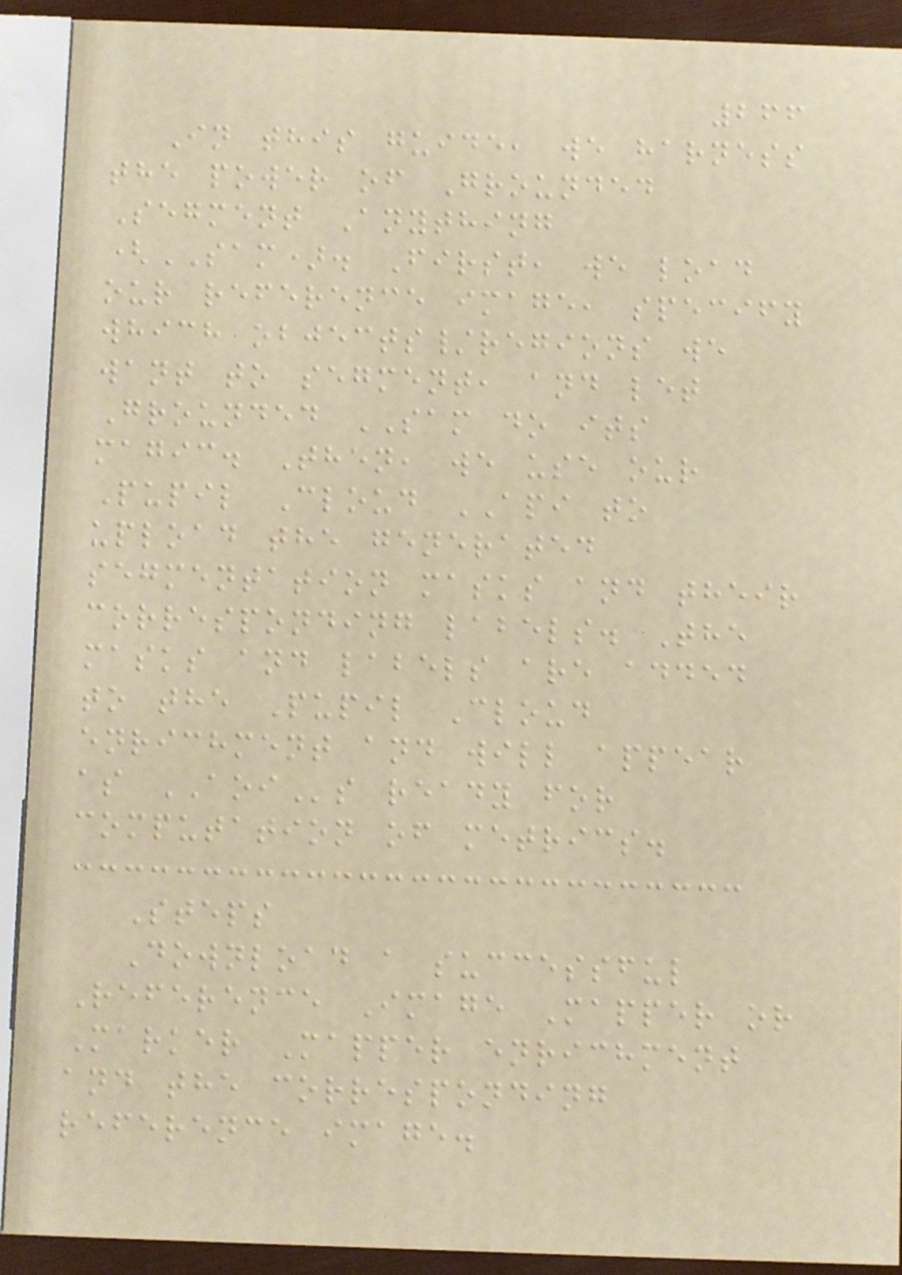266
In this guide, we harness
the power of Grounded
Segment Anything
(SAM). First, we load
our reference image, specify
which objects/regions we
want to segment, and let
Grounded SAM do its
magic. Then, we use our
Pupil Cloud API to
upload the generated
segmentation masks and their
corresponding labels. The
masks and labels are added
to the Pupil Cloud
enrichment and will appear
as AOIs ready for
computation of metrics.
Steps
Download a successful
Reference Image Mapper or
Marker Mapper enrichment
and the corresponding
reference image.
